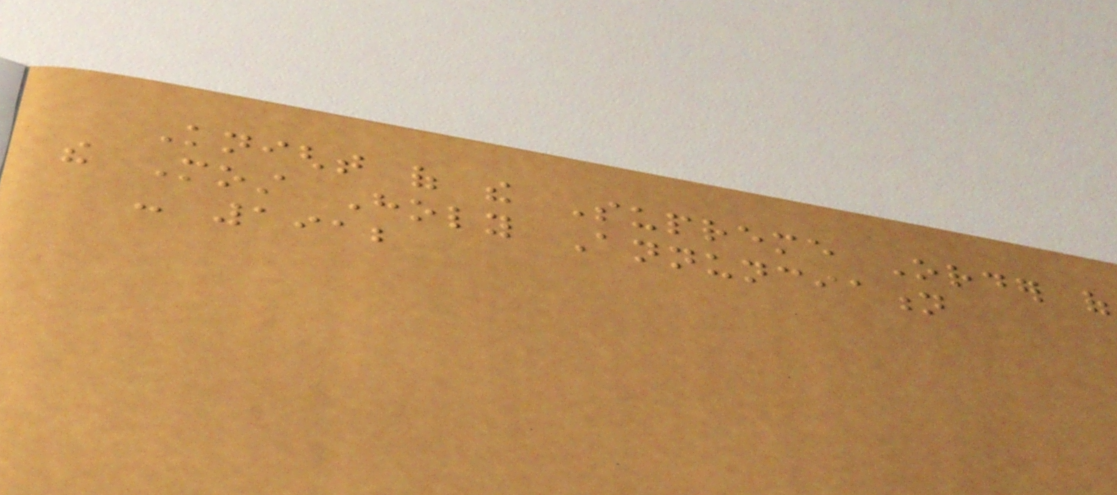Knight of the Supreme Order of
the Most Holy Annunciation
- 1912
